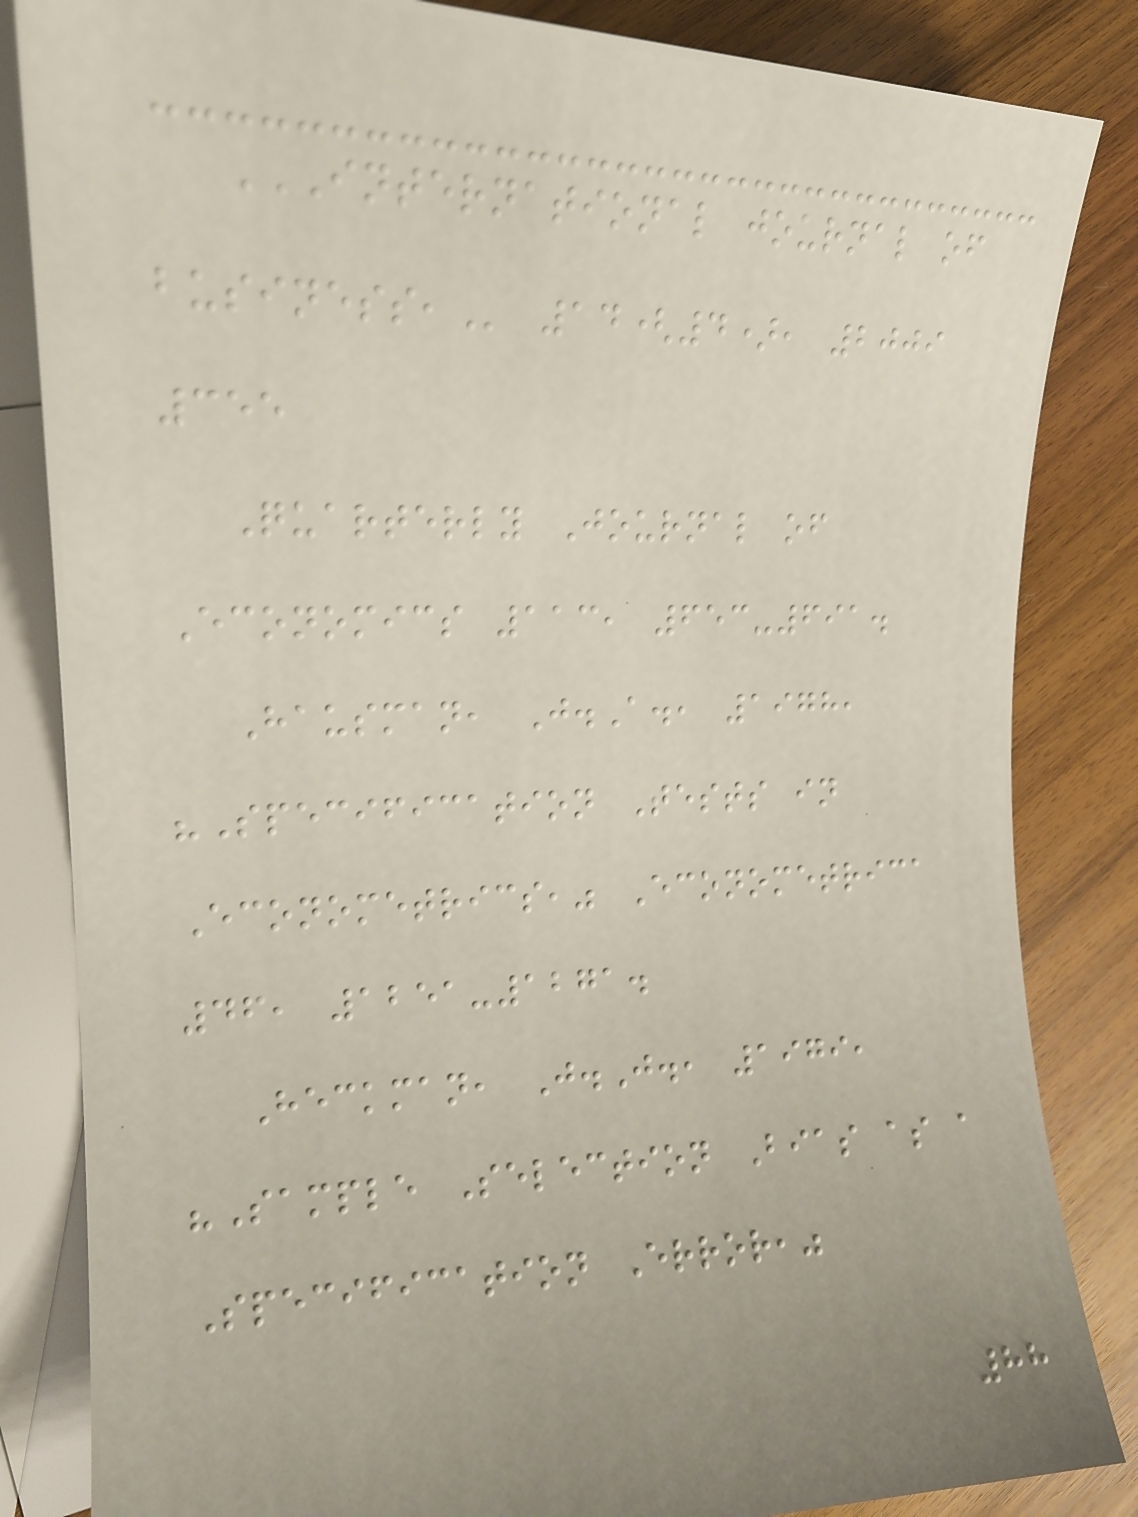INTERNATIONAL JOURNAL OF
BUSINESS, 14(4), 2009
355
Quarterly Journal of
Economics 113, 653-691.
Hausman, J.A., 1978,
"Specification Tests in
Econometrics," Econometrica
46, 1251-1271.
Heckman, J.J., 1979,
"Sample Selection Bias as a
Specification Error,"
88
